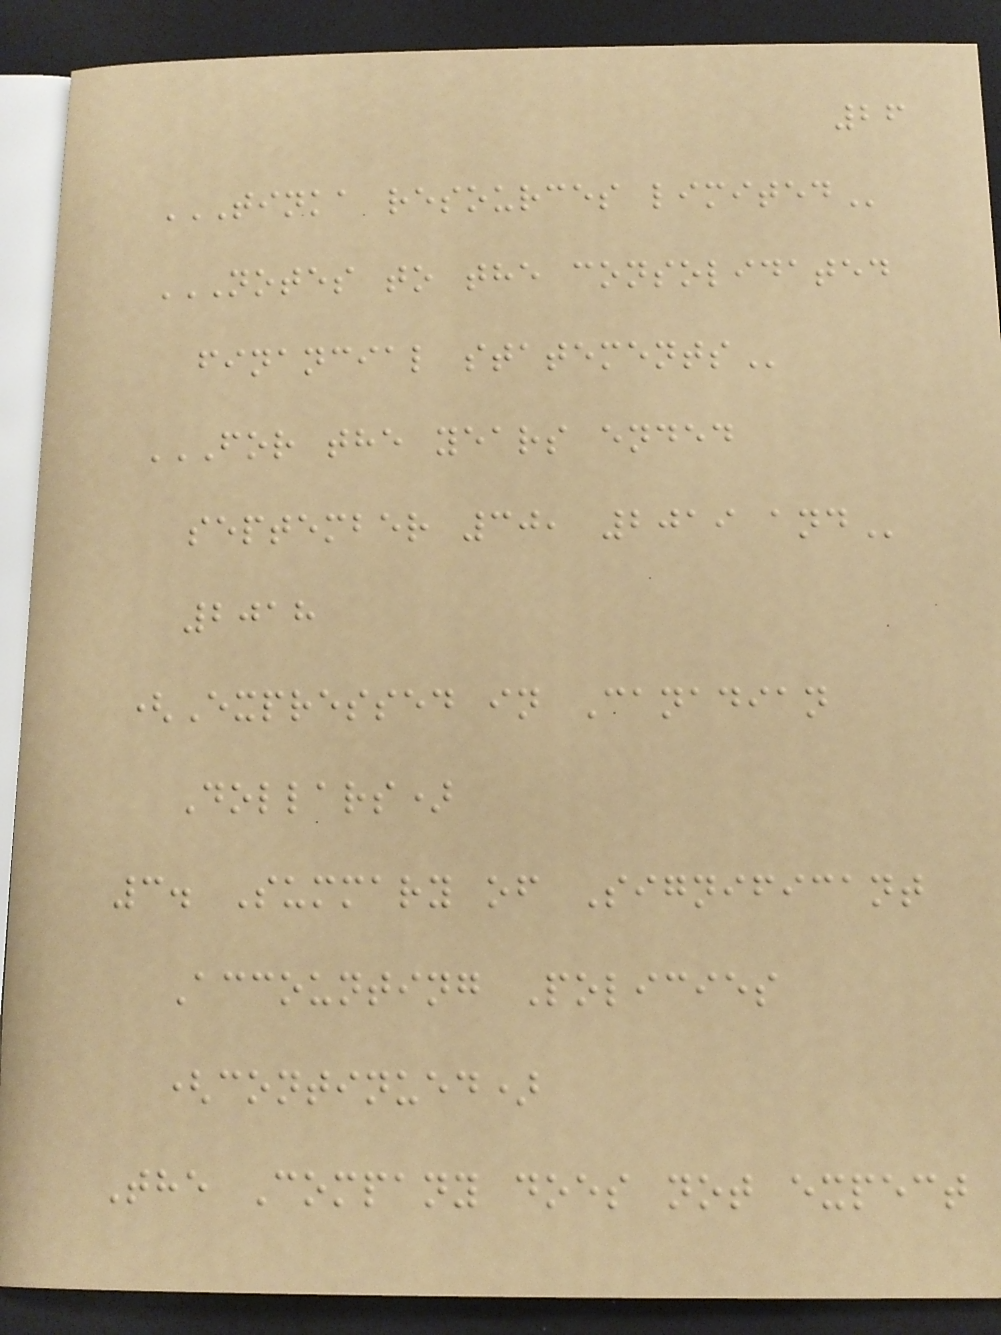26
TINKA RESOURCES LIMITED
NOTES TO THE CONSOLIDATED
FINANCIAL STATEMENTS
FOR THE YEARS ENDED
SEPTEMBER 30, 2019 AND
2018
(Expressed in Canadian
Dollars)
3. Summary of Significant
Accounting Policies
(continued)
The Company does not expect
